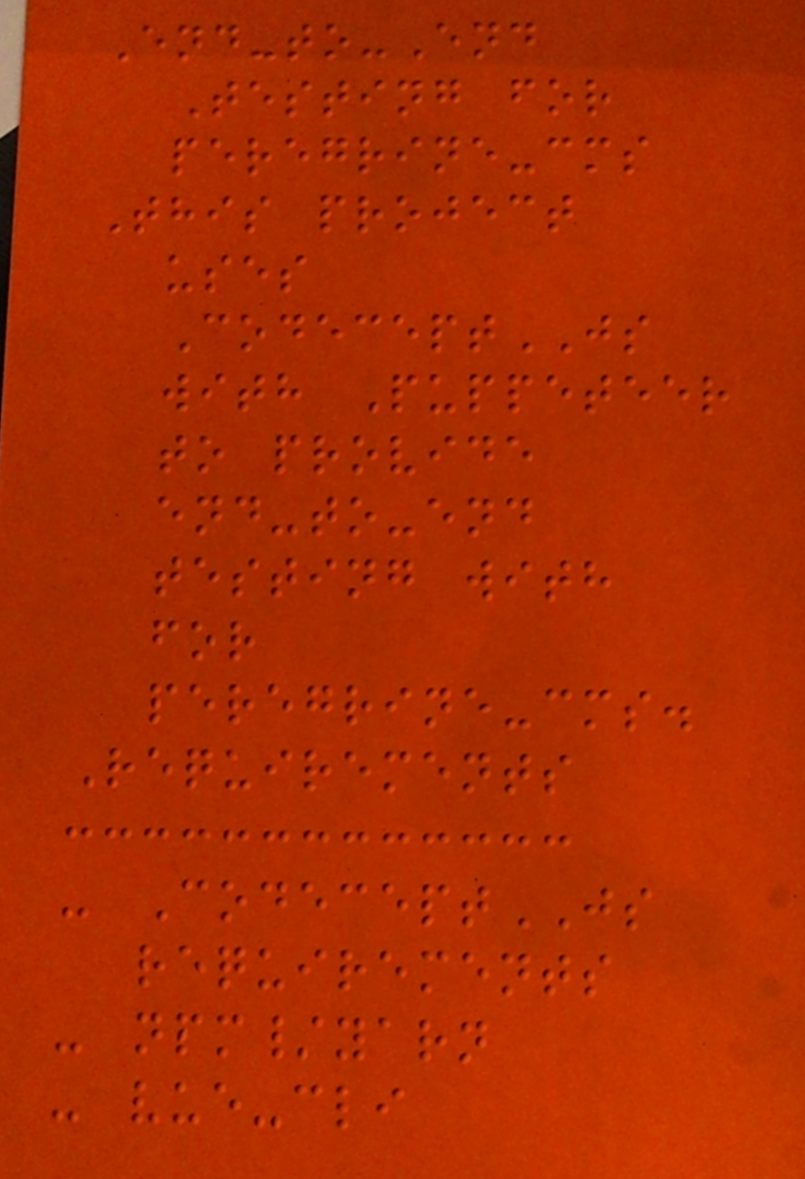End-to-End
Testing for
peregrine-cms
This project
uses
CodeceptJS
with Puppeteer
to provide
end-to-end
testing with
for
peregrine-cms.
Requirements
- CodeceptJS
requirements
- npm/yarn
- vue-cli
